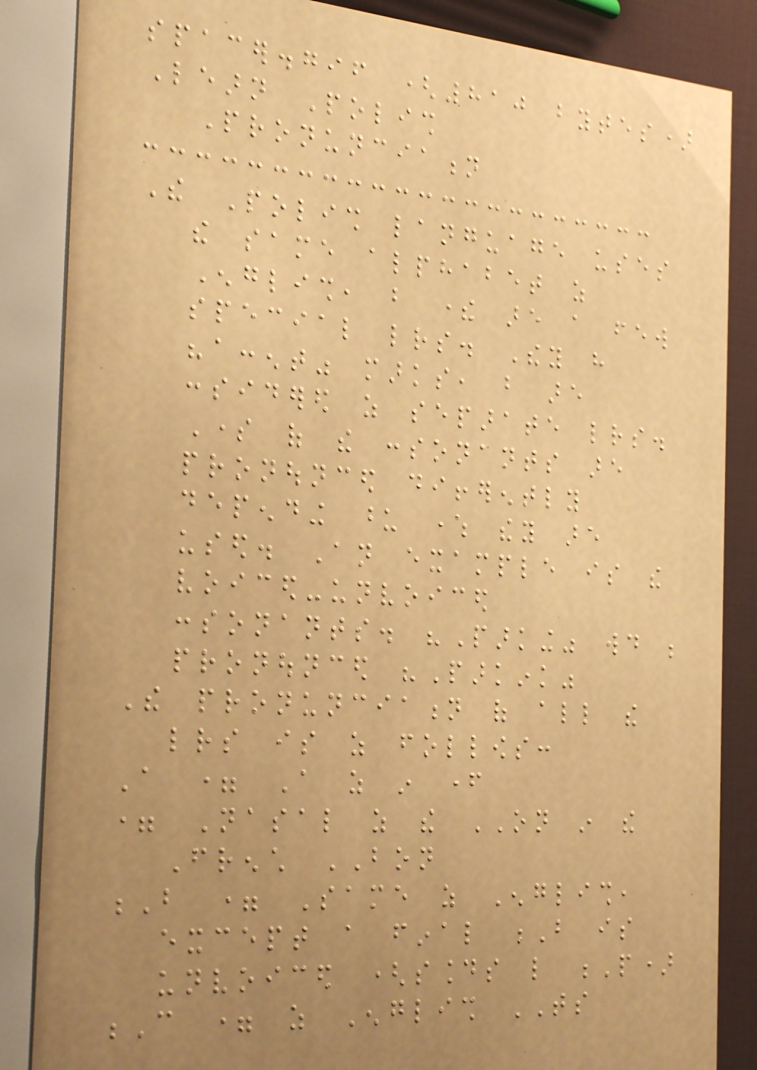spacer.gif (810 bytes)
Learn Polish
Pronunciation
The Polish language uses
the same alphabet as
English, but there are a few
special letters. They have
"accent" marks, but are
considered as separate letters.
Some of the consonants are
pronounced differently
depending upon where they are
used. An example is the
voiced-unvoiced
consonants. "Parking" would be
pronounced "Parkink"
The pronunciation of all the
letters is as follows:
A = A as in father
= Nasal as the ON in the
French BON
B = Same as English,
except a final B is
unvoiced (sounds like P)
C = as English TS
